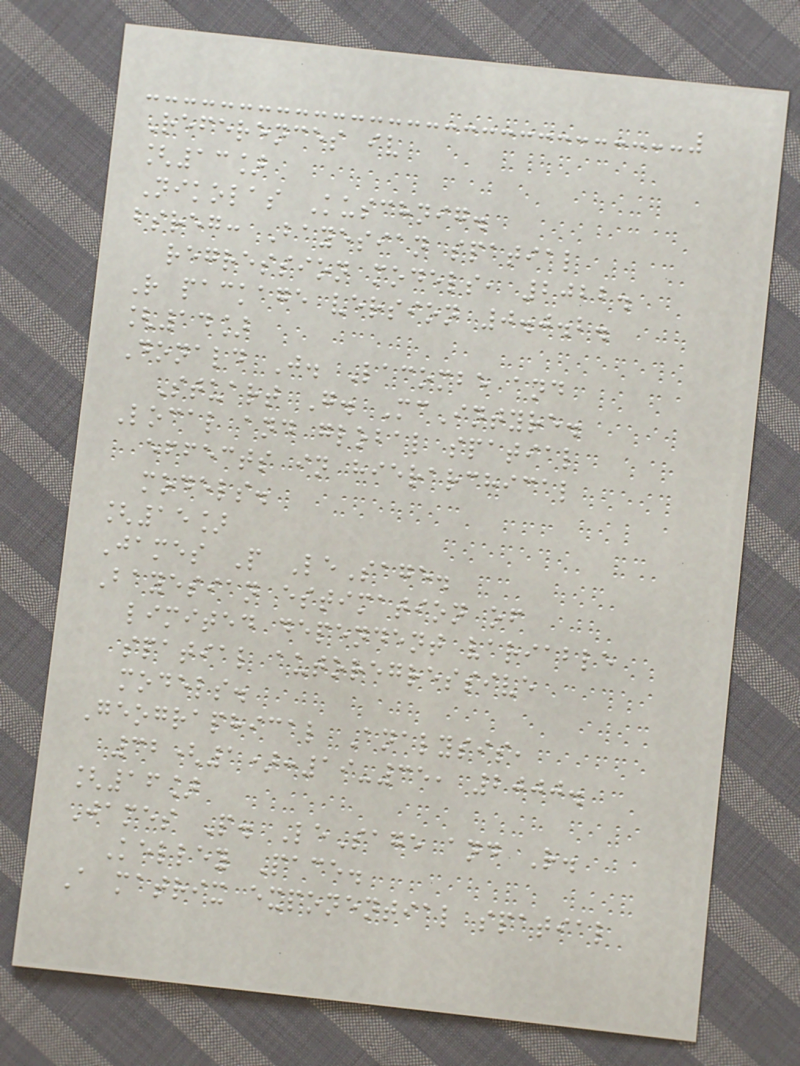References iv
[13]
Nikolas Kuschnig.
bsreg: Bayesian spatial
regression models, 2022.
R package version 0.0.2.
[14]
Donald J. Lacombe and
Stuart G. McIntyre.
Local and global spatial
effects in hierarchical
models.
[15]
James P LeSage.
Bayesian estimation of
limited dependent variable
spatial autoregressive
models.
Geographical Analysis,
32(1):19-35, 2000.
[16]
James P. LeSage and R.
Kelley Pace.
A matrix exponential spatial
